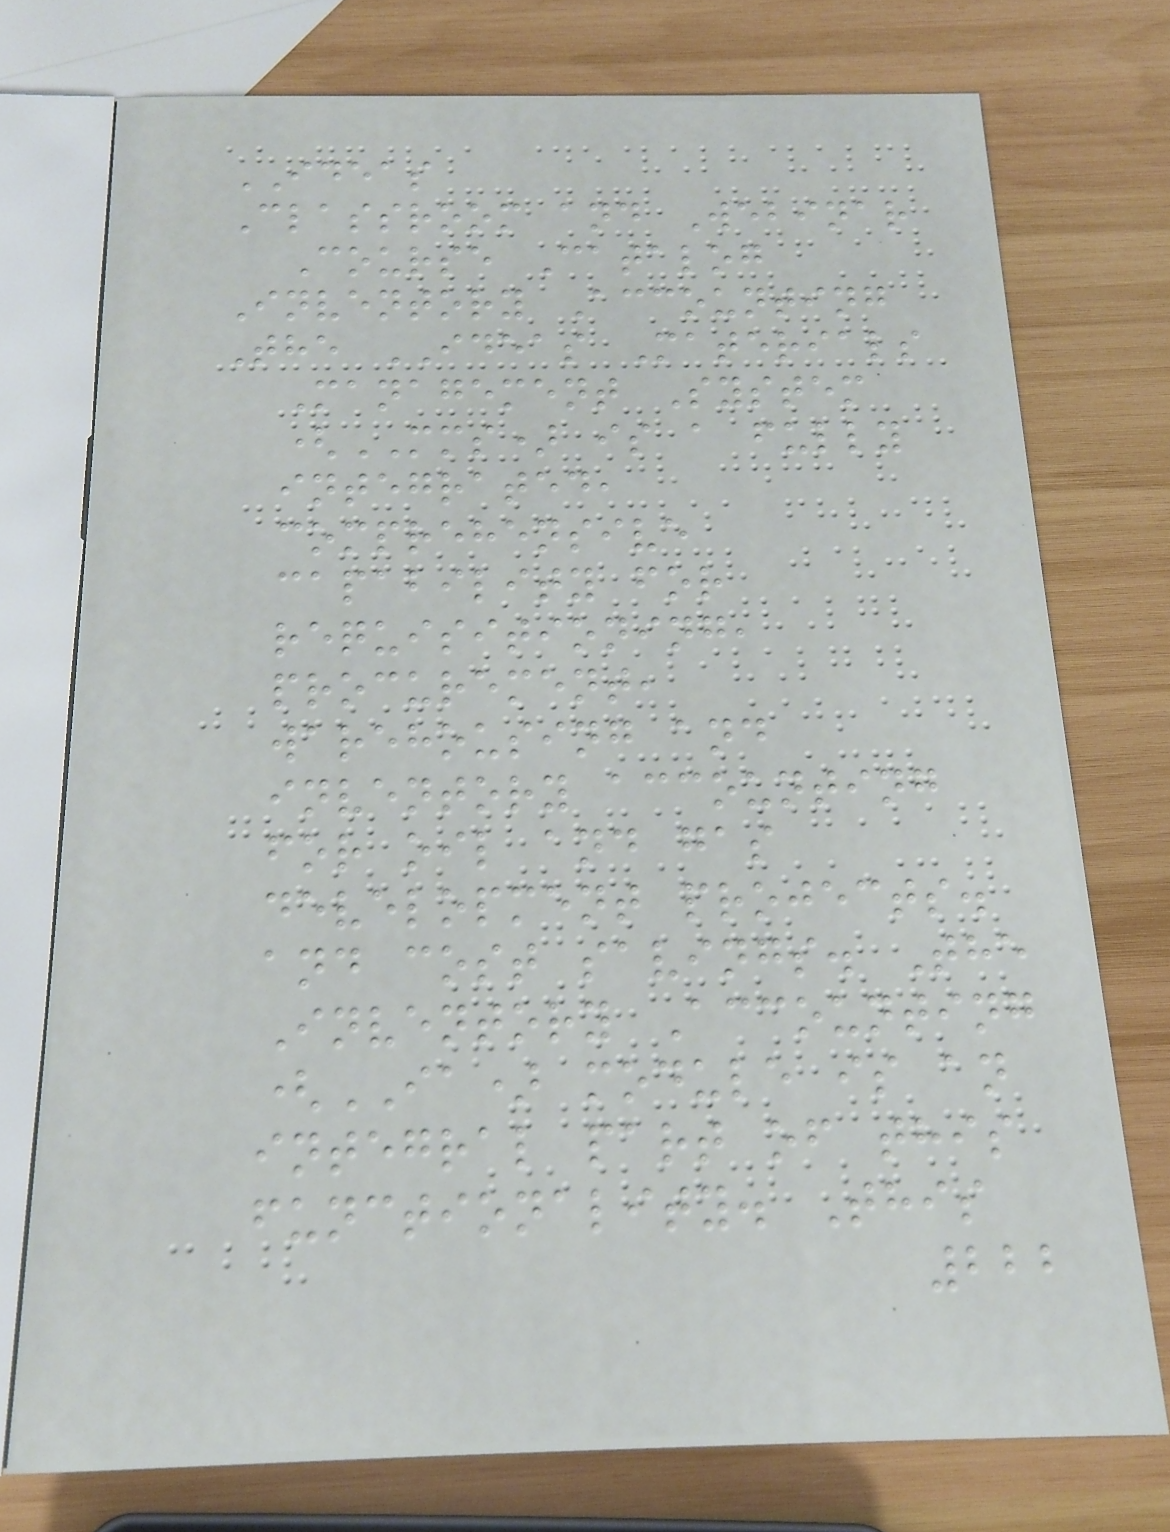IDEAS
Classroom and Webinar
Course Catalog
Inventory Accounting
The IDEAS Materials
Management System
(MMS) is a fully
integrated,
comprehensive
capability for
requisitioning,
procurement,
warehousing and
inventory accounting
for oil and gas
development projects.
and cost savings. The
Inventory Accounting
(IA) module is an
integral part of this
functionality. This
222
